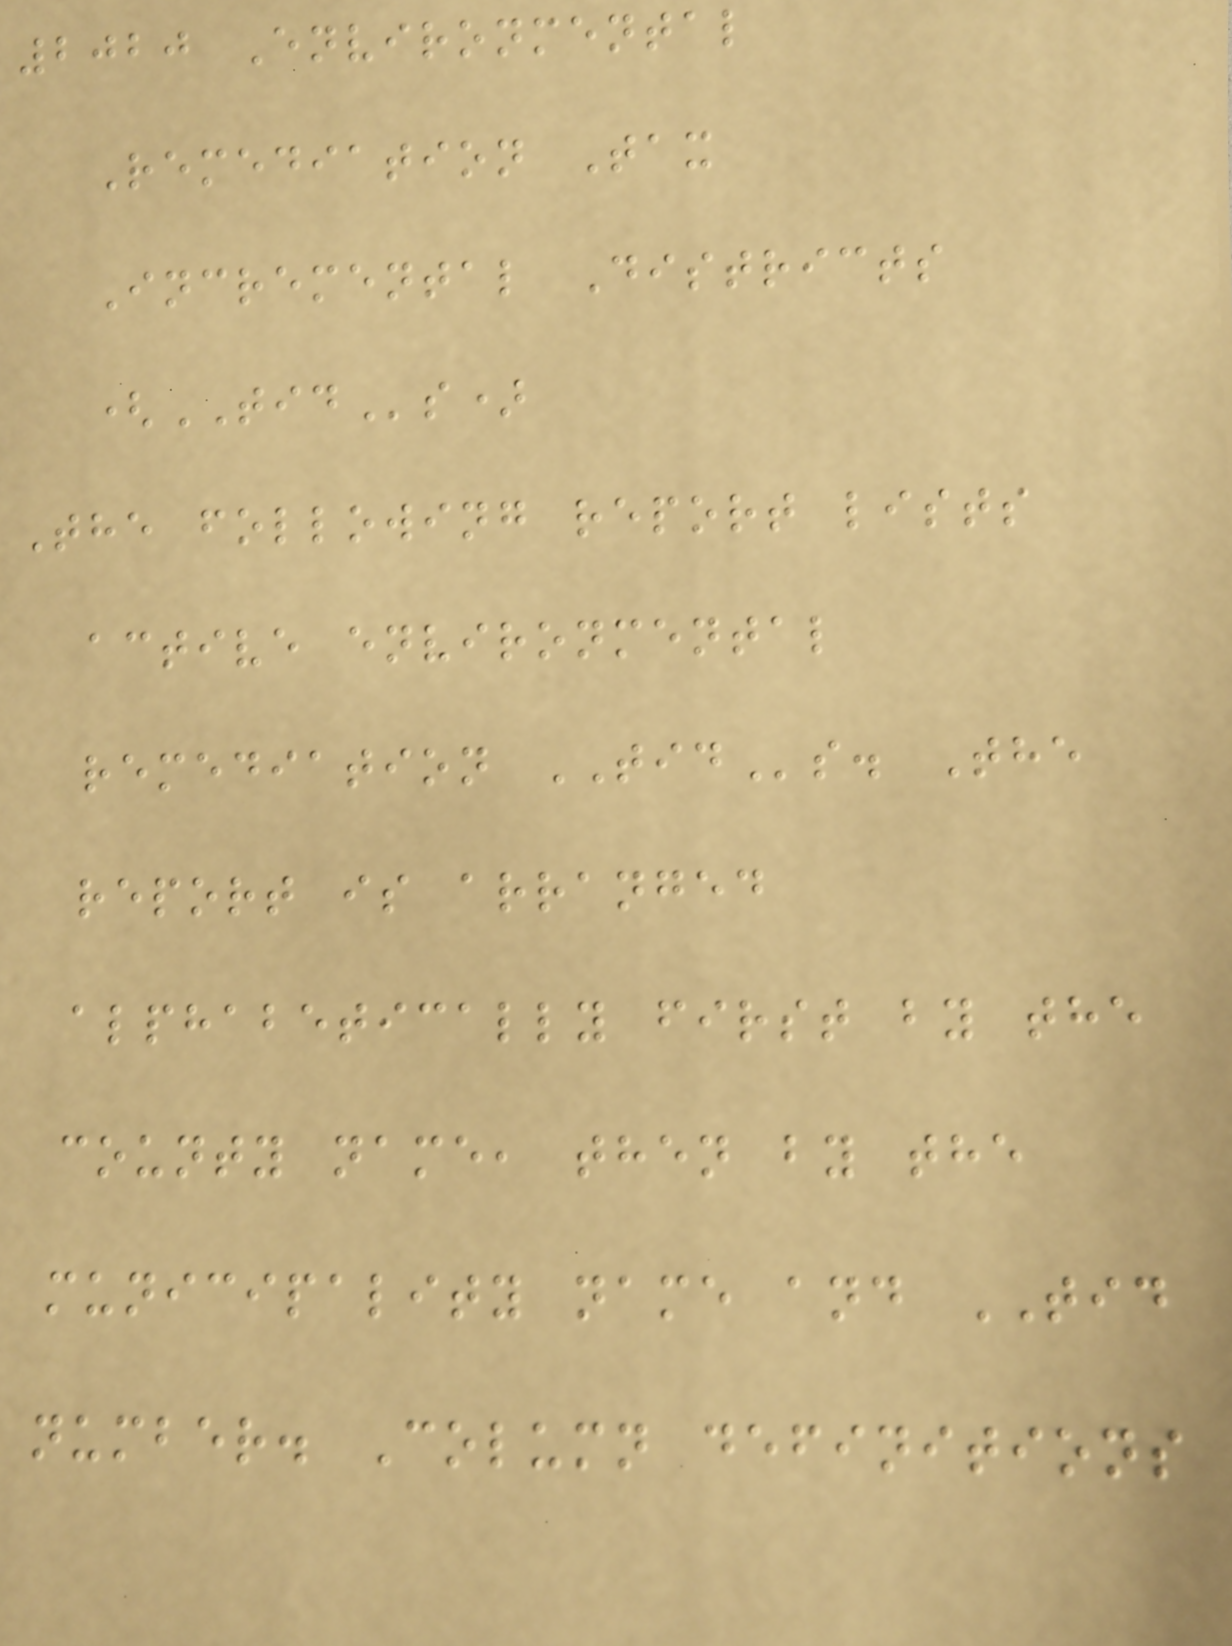2020 Environmental
Remediation Tax
Incremental Districts
(TIDs)
The following report lists
active environmental
remediation TIDs. The
report is arranged
alphabetically first by the
county name, then by the
municipality name and TID
number. Column definitions
